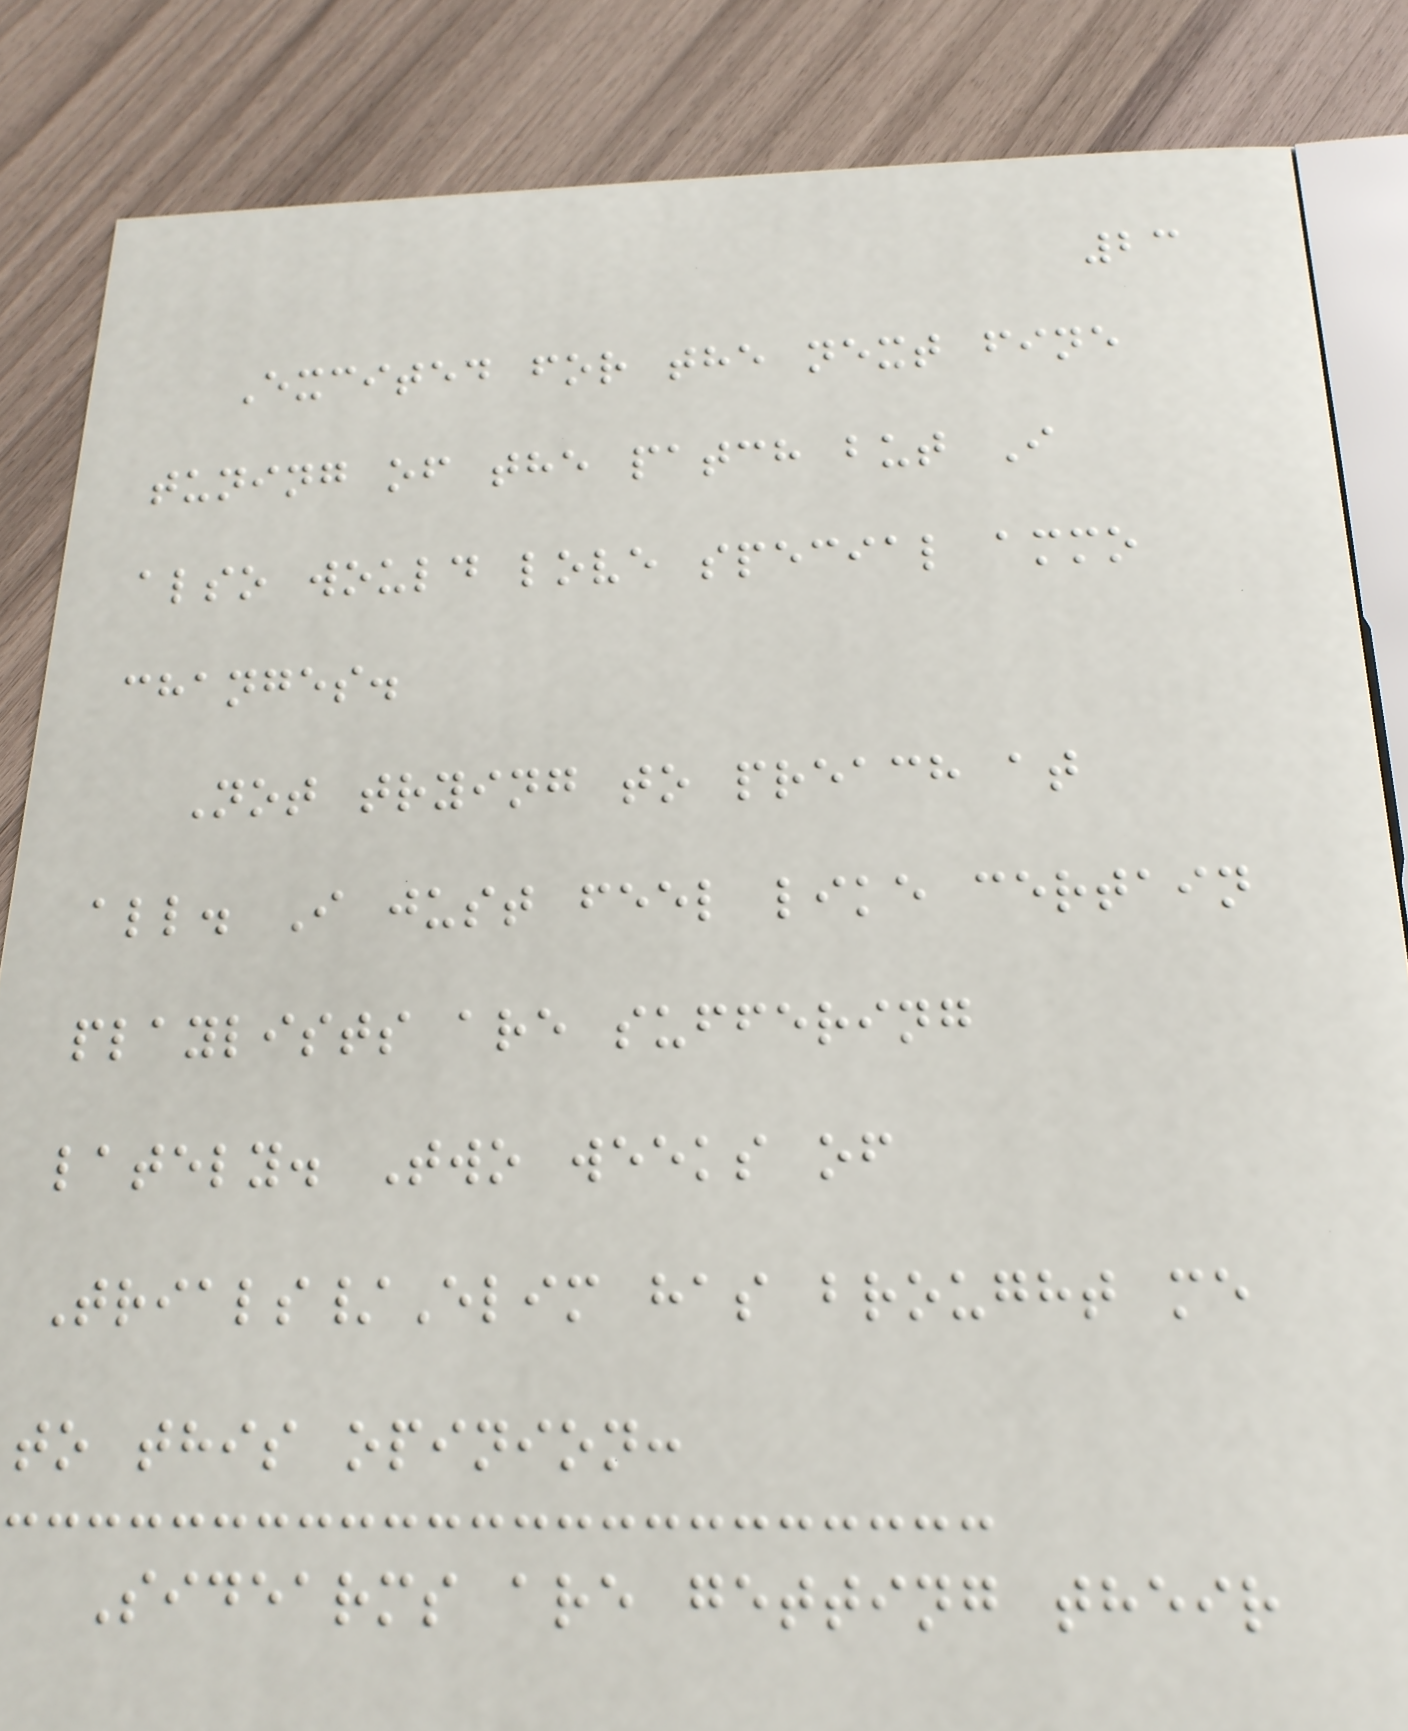23
Excited for the next fine
tuning of the patch but I
also would love special ammo
changes.
Not trying to preach at
all. I just feel like certain
playlists are suffering
lately. Two weeks of
Trials/Elim has brought me
to this opinion:
Sidearms are getting their
